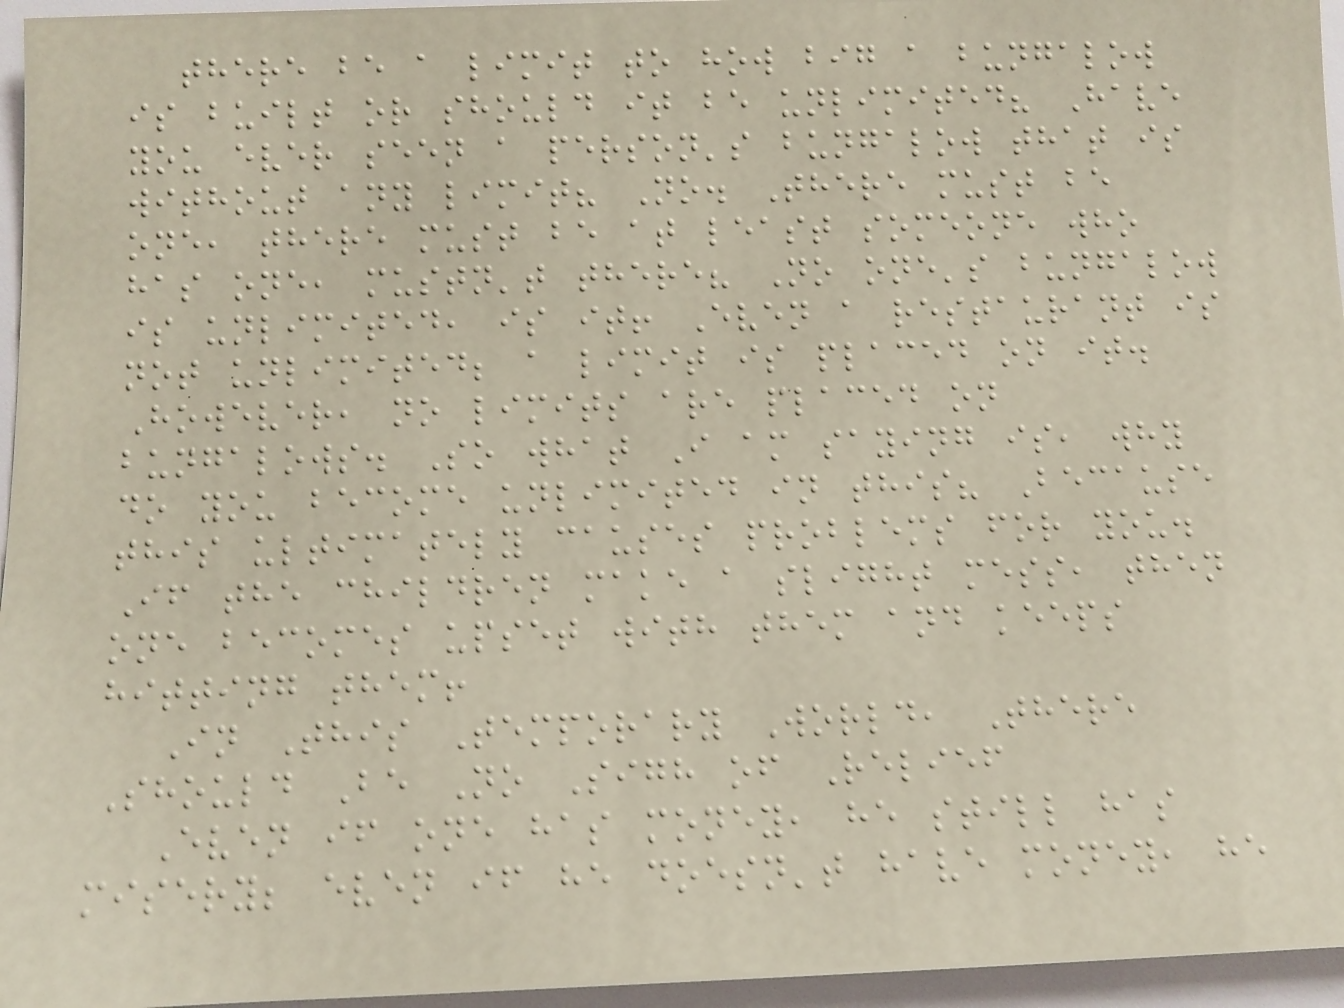there be a limit to how big a bungalow
is built or should it be unlimited? Have
you ever seen a person's bungalow that is
without any limit? No. There must be
one, there must be at least someone who
has one, mustn't there? No one's bungalow
is unlimited, is it! Even a restaurant is
not unlimited; a limit is placed on it.
However, no limits are placed on
bungalows. So what I am saying is, why
do you become unlimited in this? Because
this ultimately causes problems for you.
If the children make a slight mess, then
one becomes upset with them and keeps
hitting them!
In This Temporary World, There
Should Be No Sigh of Relief
Even if one has money, he still has
misery; even if he doesn't have money, he
